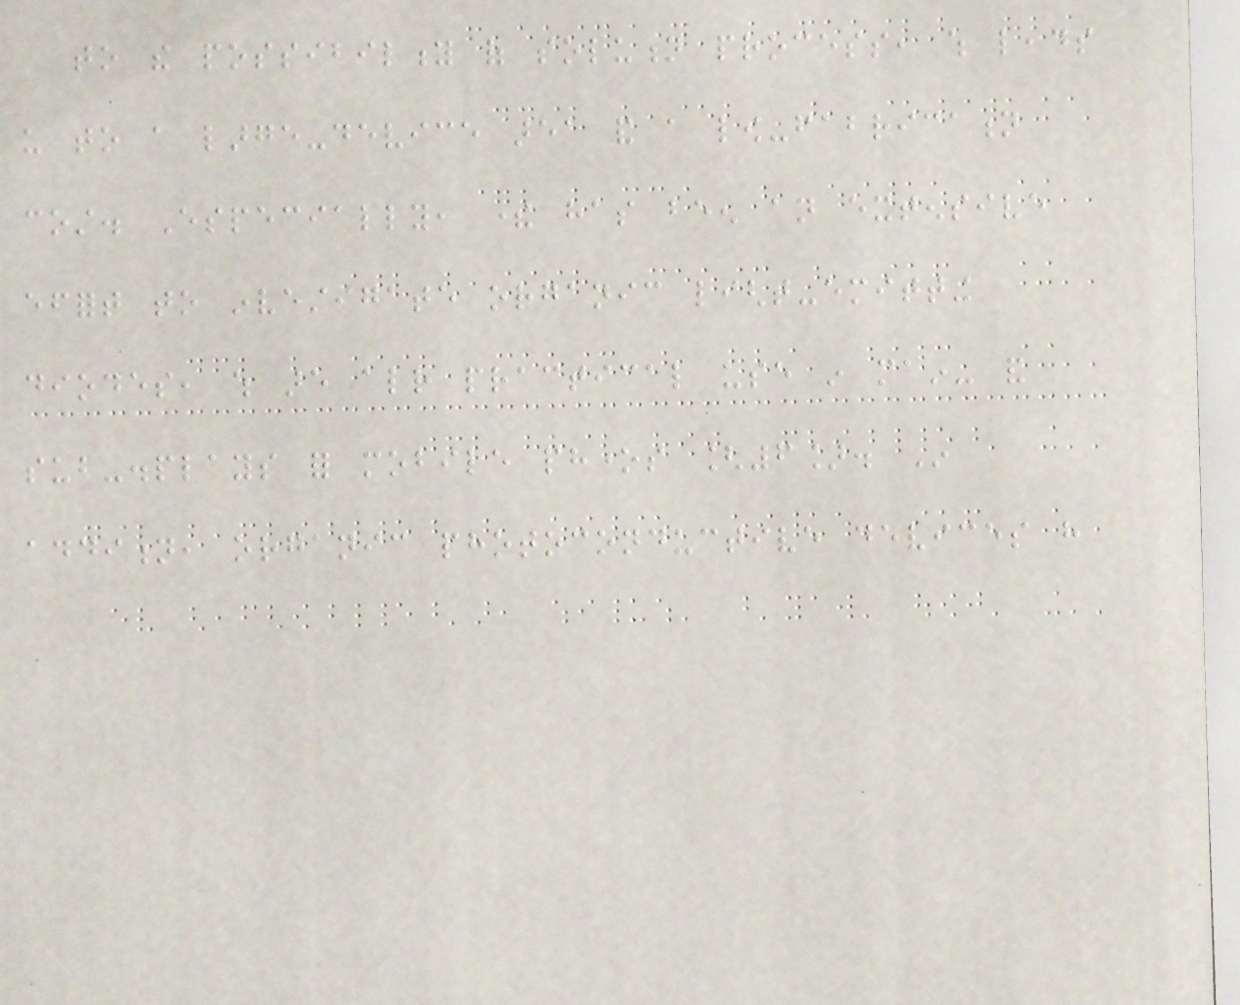to the possibility of solution process, which leads
us to a large-device area and a low-fabrication
cost. Especially, there has been an extensive
effort to investigate organic light-emitting
diodes, which are already practical use in main- and
sub-displays for mobile phones [6]. In
addition, organic photoconductive devices have
